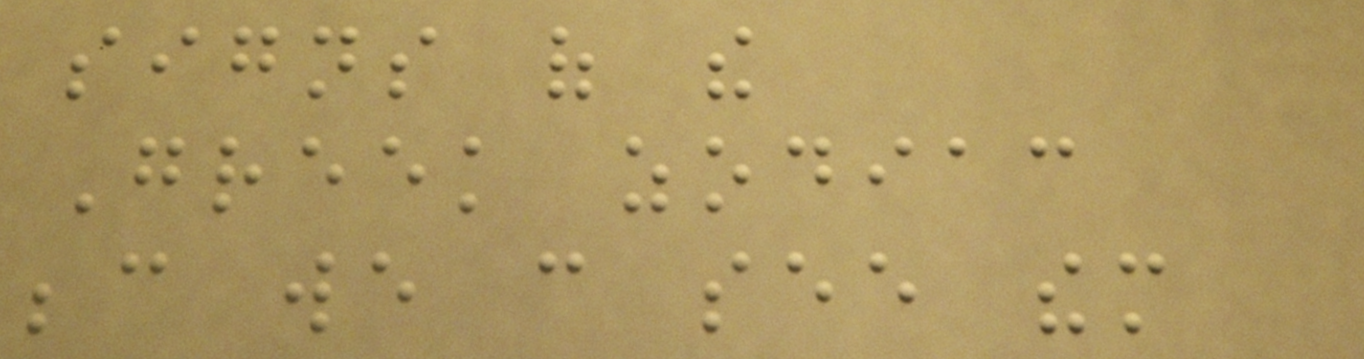signs of the
Greek zodiac
because we can see them
